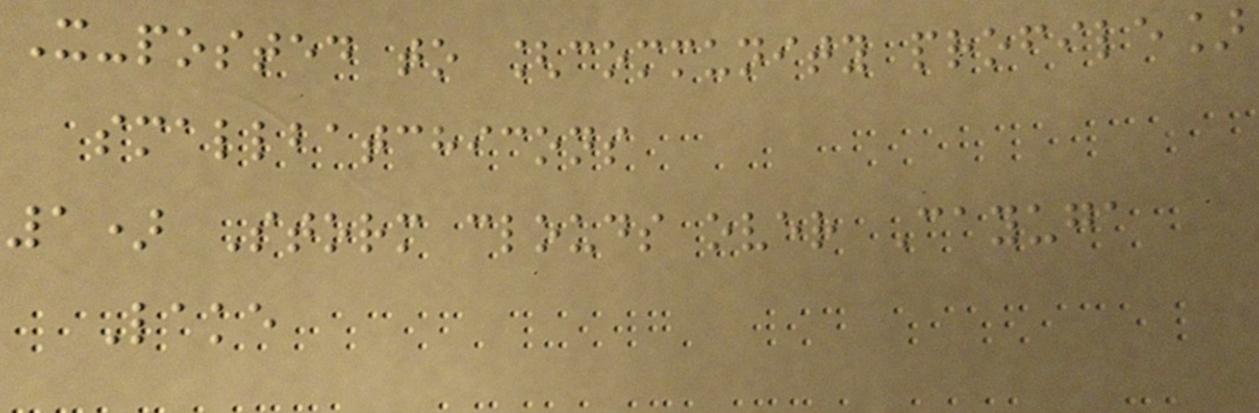X-posted to [community profile]
smallbatchicons
1) Storm clouds over Cayuga
Lake
